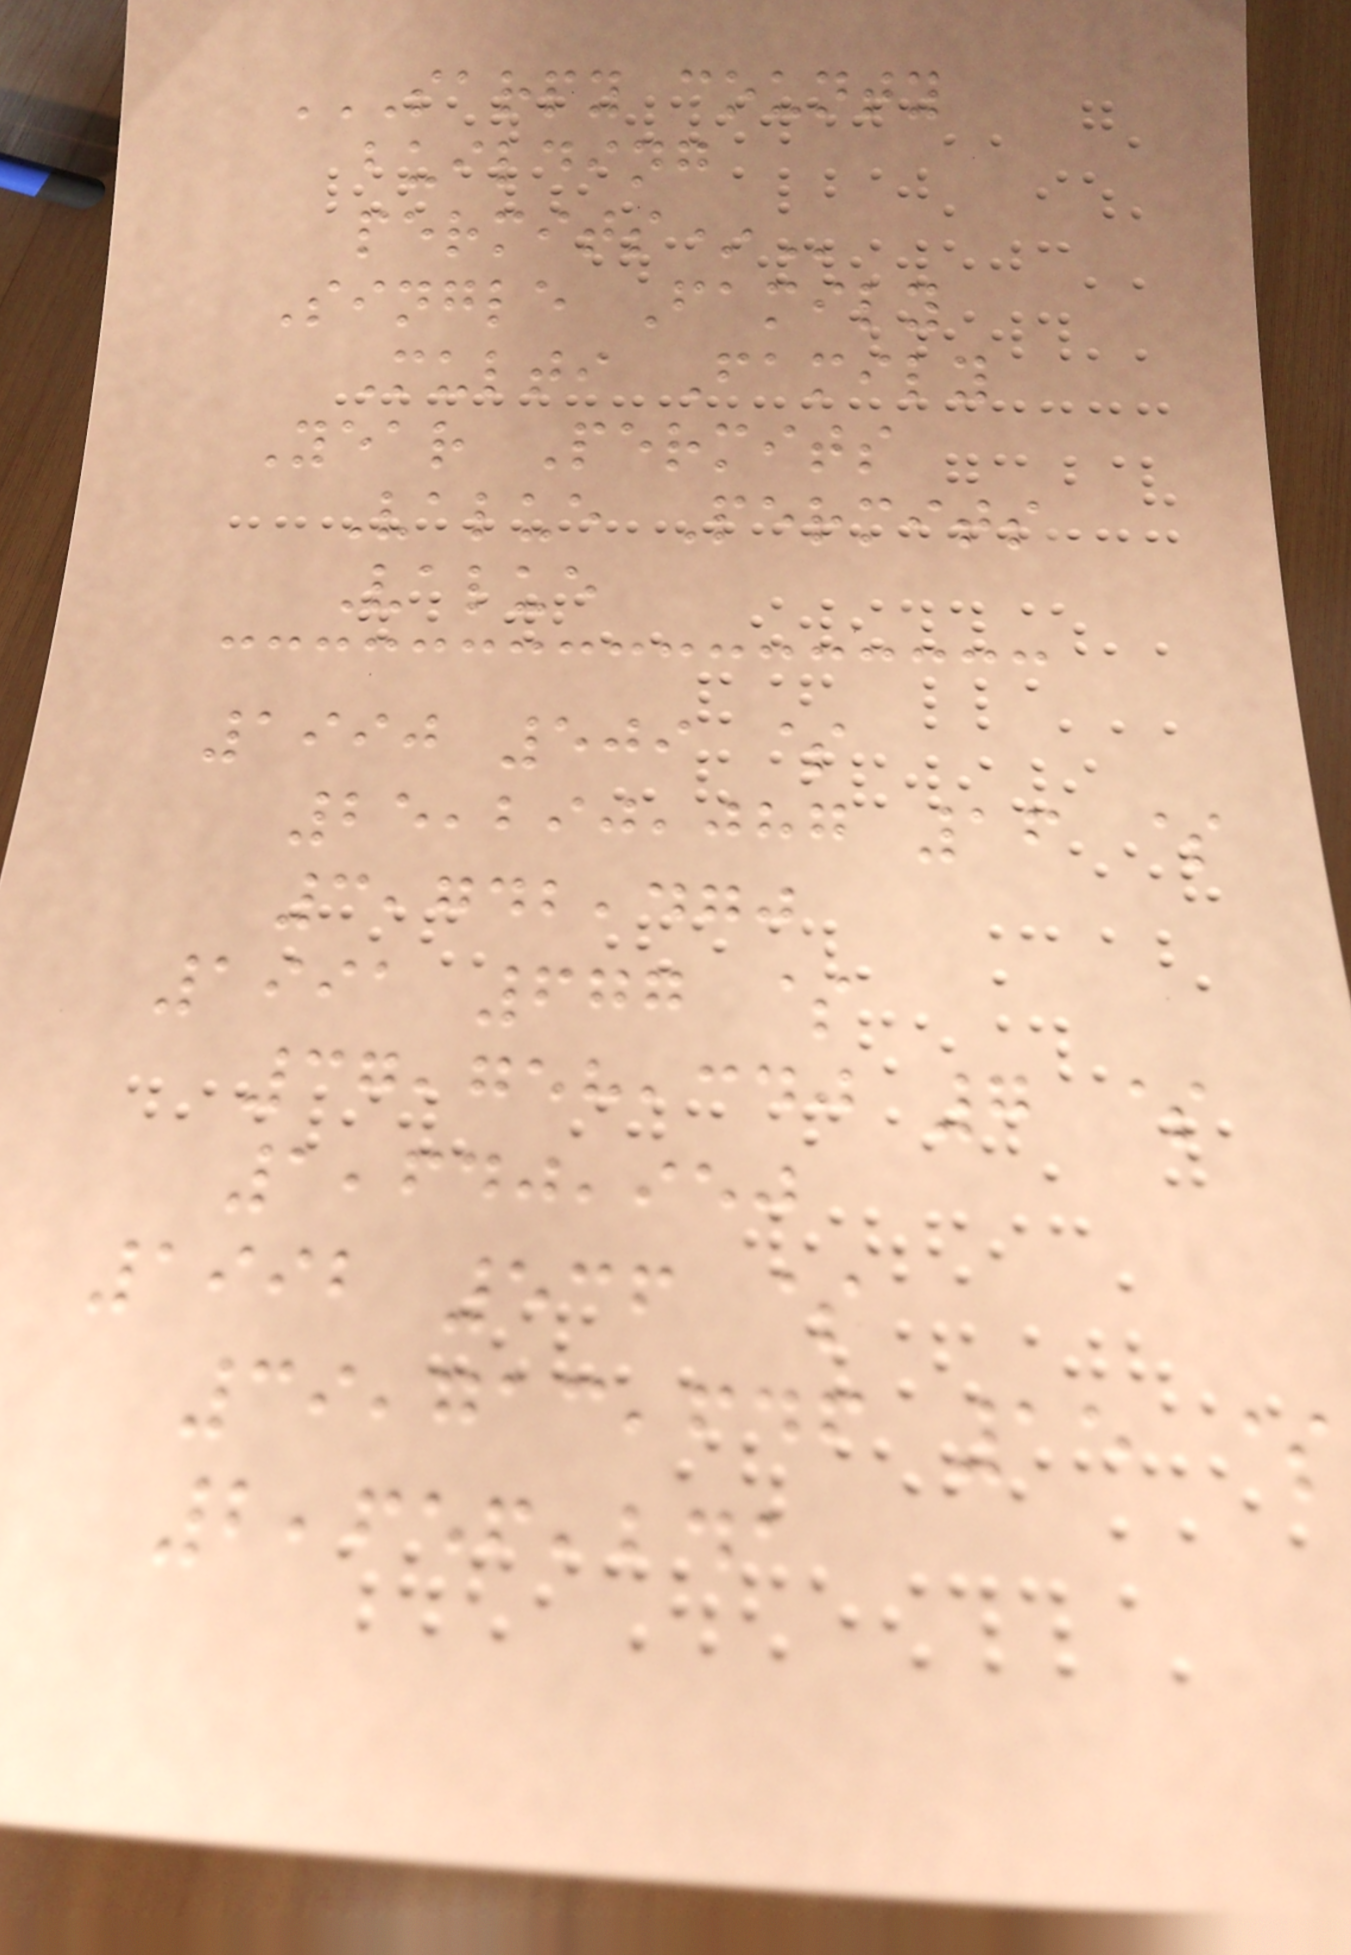SARPY COUNTY
BUILDING
PERMITS*
Single Family
Multi Family
Year Permits
Value Permits
Value
1990 509 $
25,290,087 16 $
3,742,470
1991 677 $
37,758,340 7 $
1,640,950
1992 536 $
39,713,646 15 $
2,656,241
